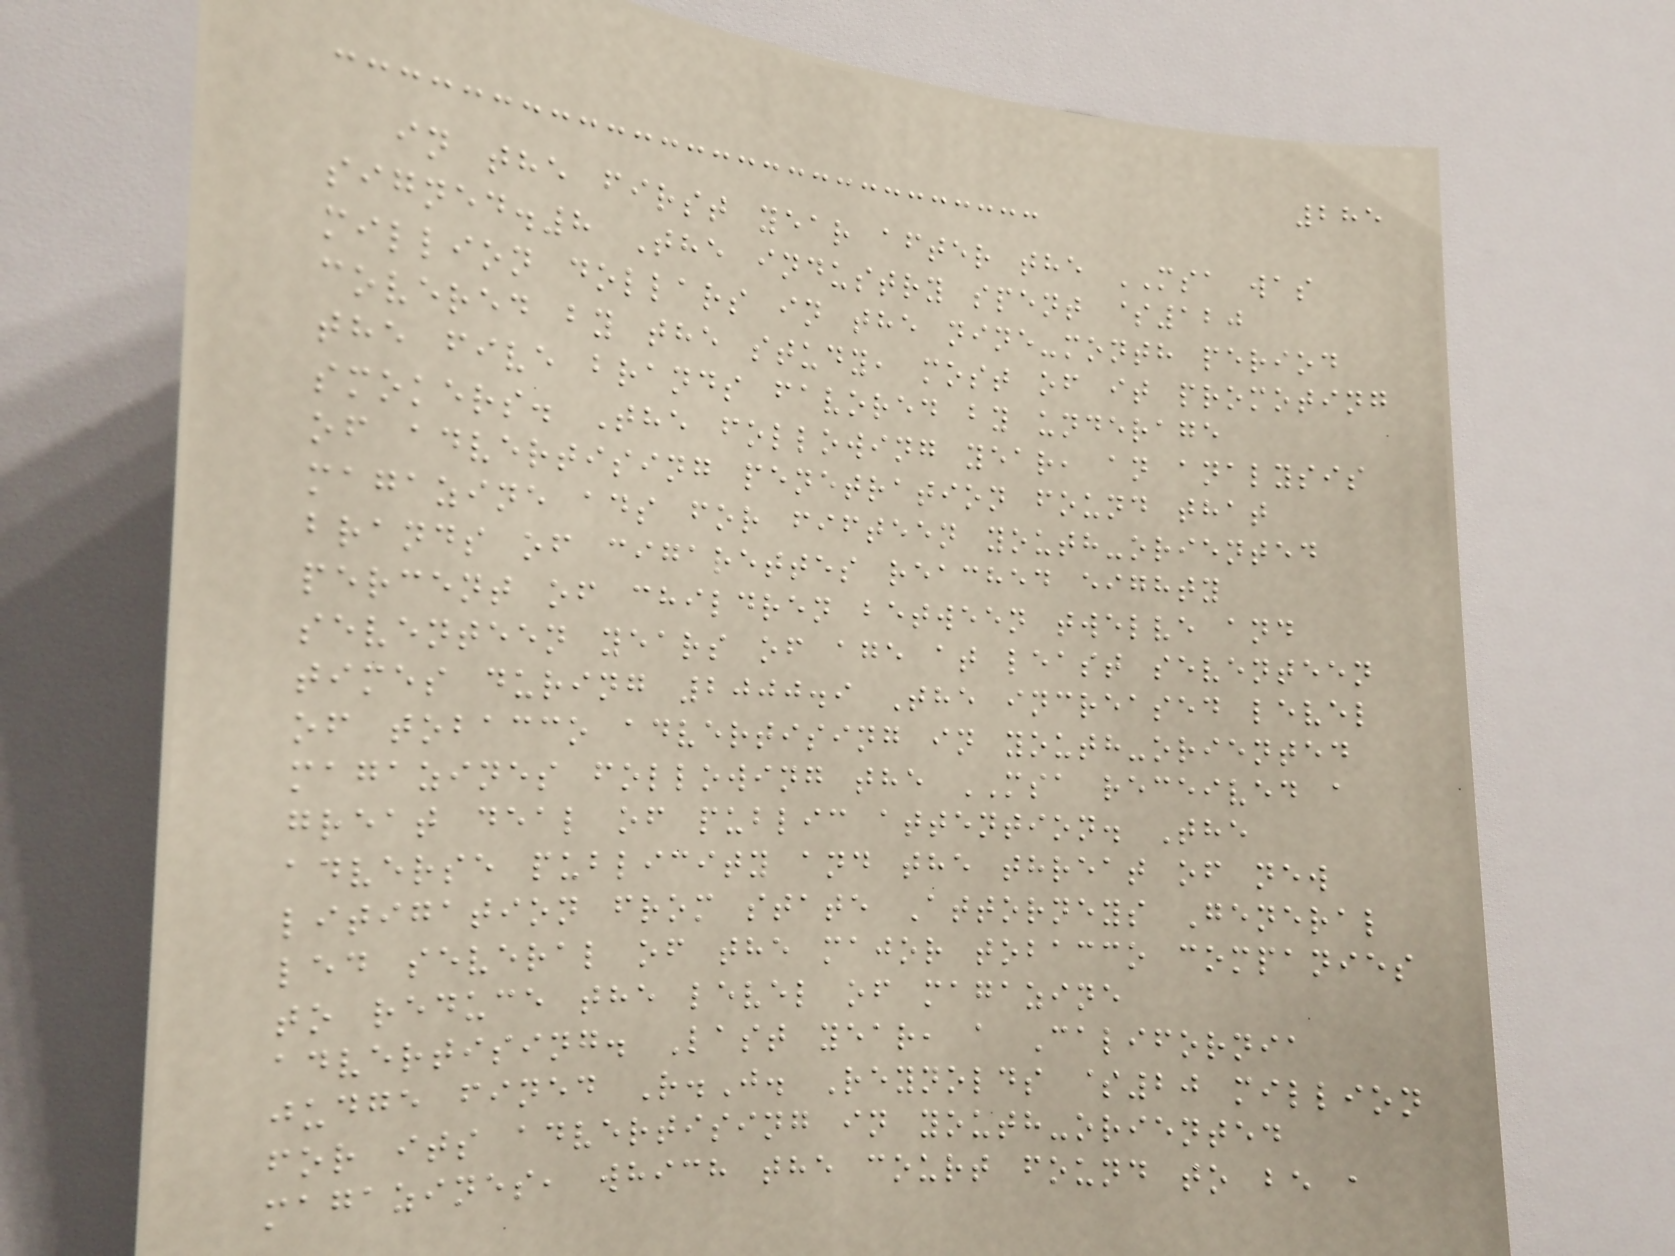285
in the first year after the MSA was
signed.8 The industry spent $120
million dollars in the nine-month period
covered by the study, most of it promoting
the five brands favored by underage
smokers. The following year, an analysis
of advertising penetration found that
magazine ads for fifteen youth-oriented
brands of cigarettes reached eighty
percent of children between twelve and
seventeen years of age at least seventeen
times during 2000.9 The increased level
of tobacco advertising in youth-oriented
magazines following the MSA received a
great deal of public attention. The
adverse publicity and the threat of new
litigation from state Attorneys General
led several of the major tobacco companies
to reduce the level of magazine
advertising. Last year, a California
judge fined R.J. Reynolds $20 million
for its advertising in youth-oriented
magazines, which the court found to be a
